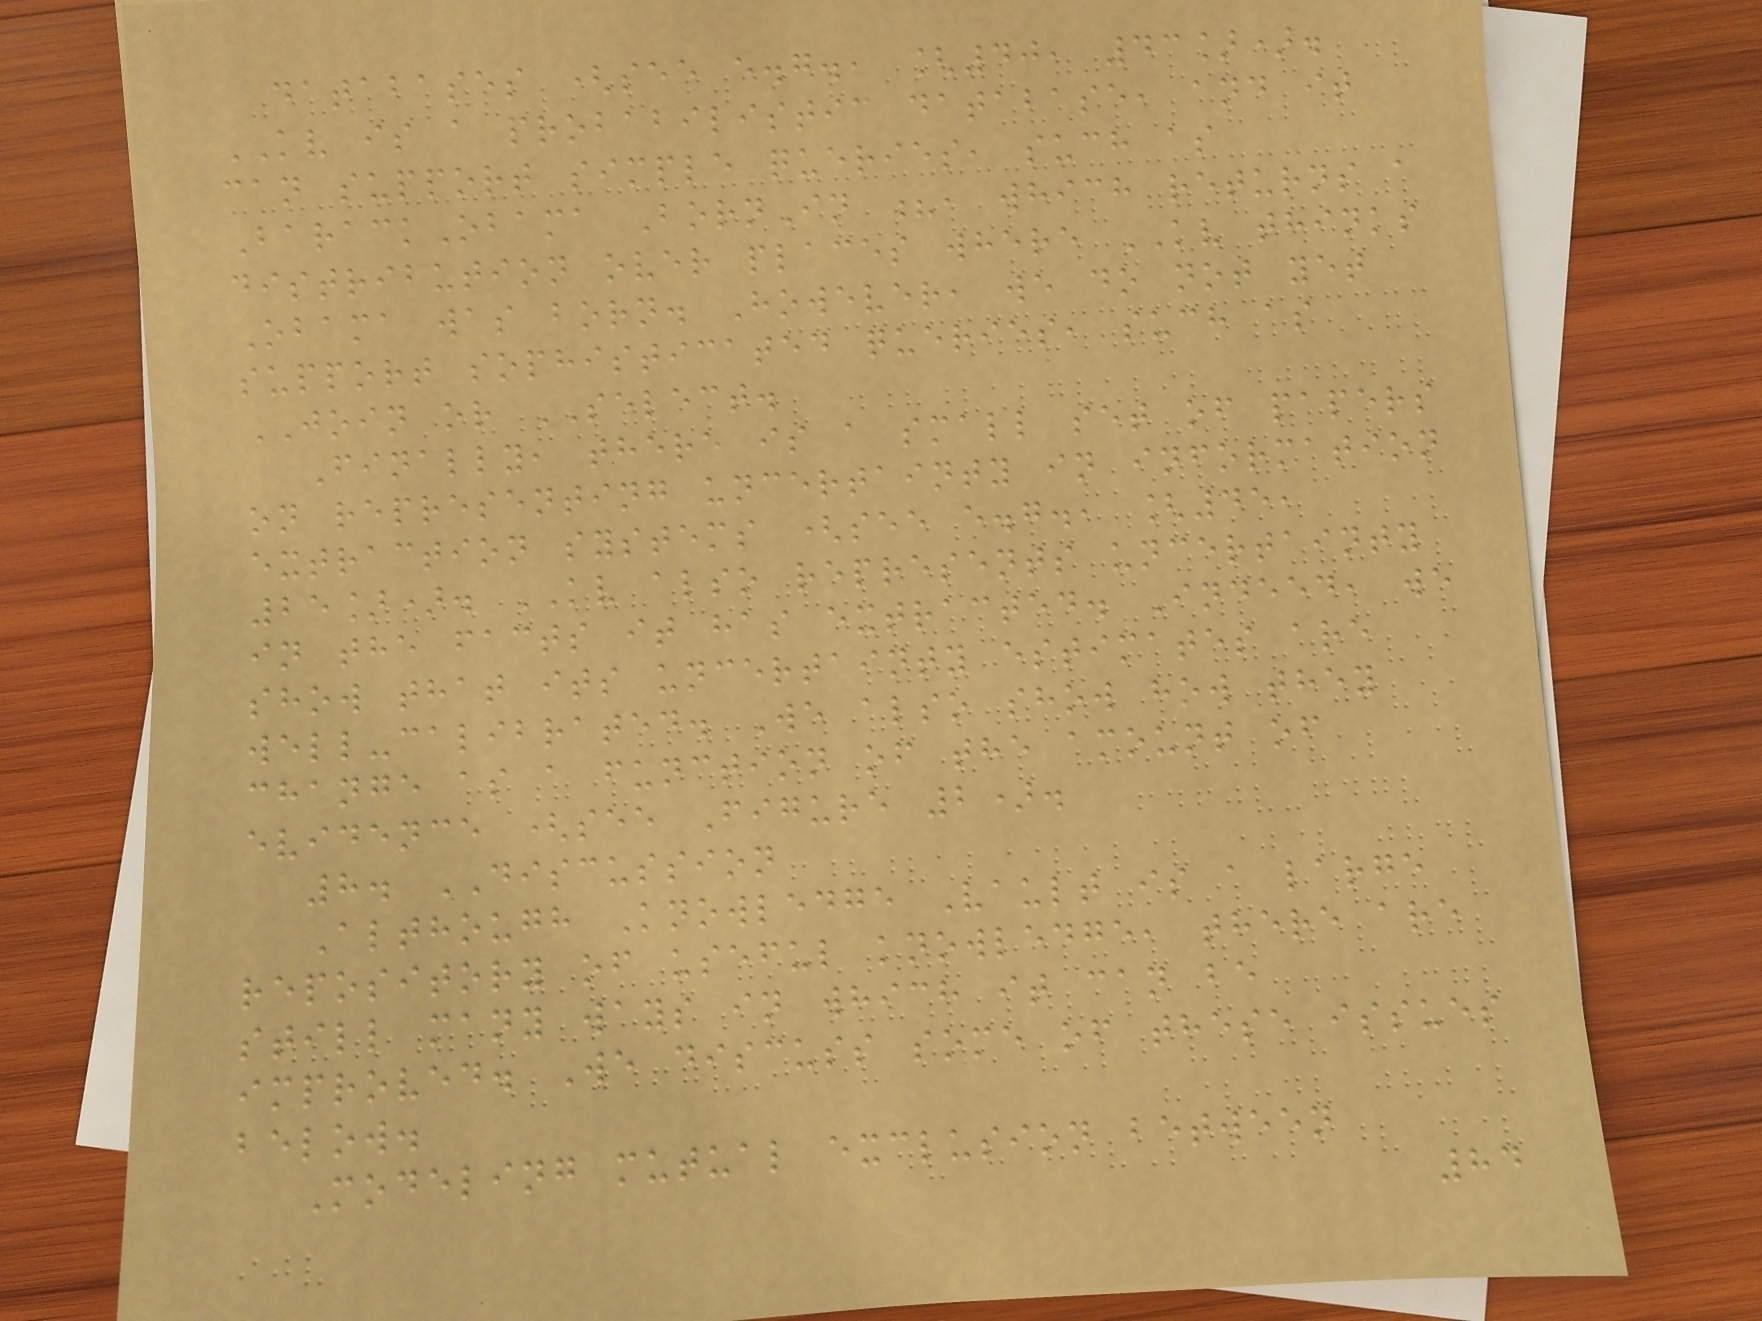databases (see e.g., [40, 43]).
KV is a probabilistic database, and it
can support simple queries, such as
BarackObama BornIn ?, which returns a
distribution over places where KV thinks
Obama was born. However, we do not yet
support sophisticated queries, such as
JOIN or SELECT.
Finally, there is a small set of papers
on representing uncertainty in information
extraction systems (see e.g., [45,
25]). KV also represents uncertainty
in the facts it has extracted. Indeed, we
show that its uncertainty estimates are
well-calibrated. We also show how they
change as a function of the amount of
evidence (see Figure 2).
8. DISCUSSION
Although Knowledge Vault is a large
repository of useful knowledge, there are
still many ways in which it can be
improved. We discuss some of these issues
below.
Modeling mutual exclusion between
84
